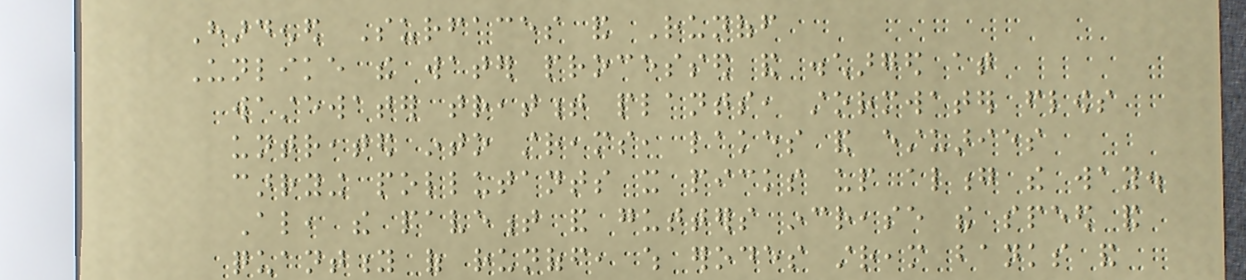Hardened Surfaces and Runoff
Unlike the water processed and discharged at
wastewater treatment plants, stormwater flows
untreated into streams, lakes and estuaries
carrying pollutants it picks up along the way.
Also, the pavement and gutters increase the speed and
quantity of runoff, which erodes stream banks and
